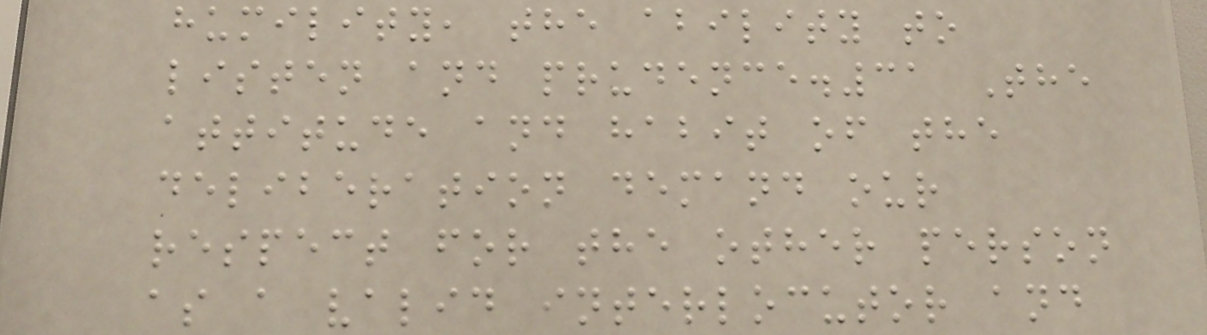humility, the ability to
listen and prudence.31 The
attitude and habit of the
deliberation demand our
respect for the other person
as a valid interlocutor and
